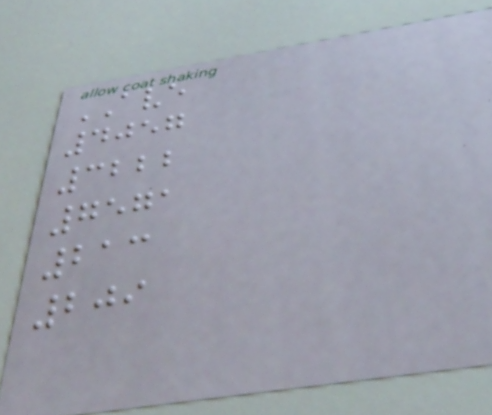AVE
4057
3222
7571
213
209
